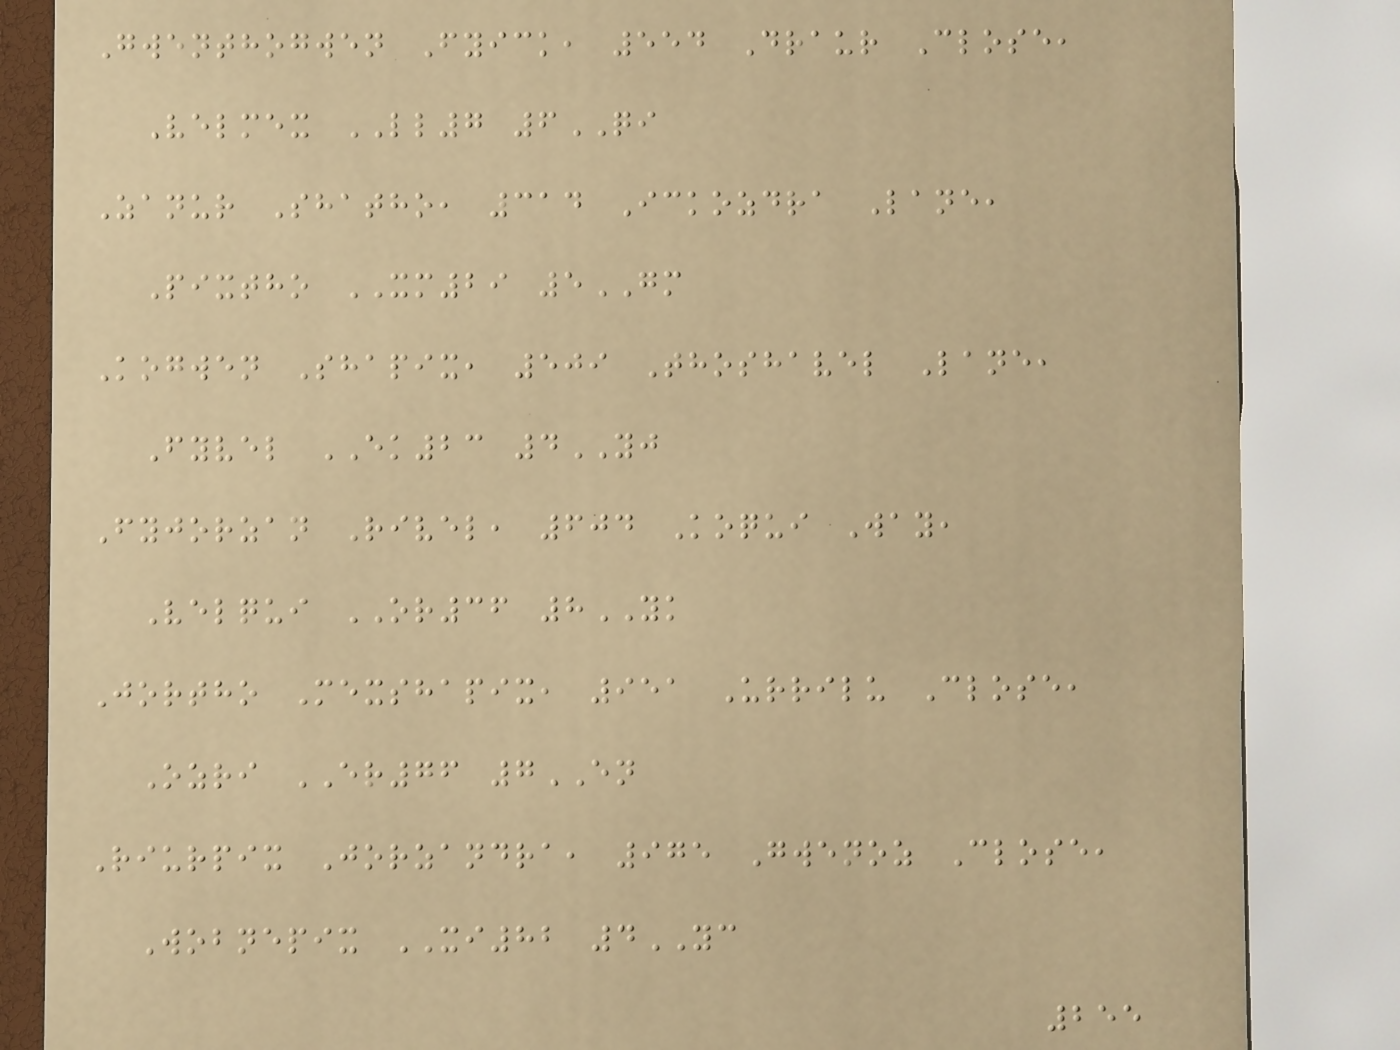Gwenthogwen Fyick, 554 Draur Close,
Velmex LL7 6QI
Zanur Shatho, 314 Ickozdra Lane,
Pixtho XM29 5GM
Kogwen Shapix, 509 Thoshavel Lane,
Fyvel EK23 4YJ
Fyjorzan Rivel, 604 Koqui Way,
Velqui OR36 8YK
Jortho Mexshapix, 951 Urrilu Close,
Ozri ER76 7EN
Riurpix Jorzandra, 975 Gwenoz Close,
Wobnepix XI82 4YC
255
